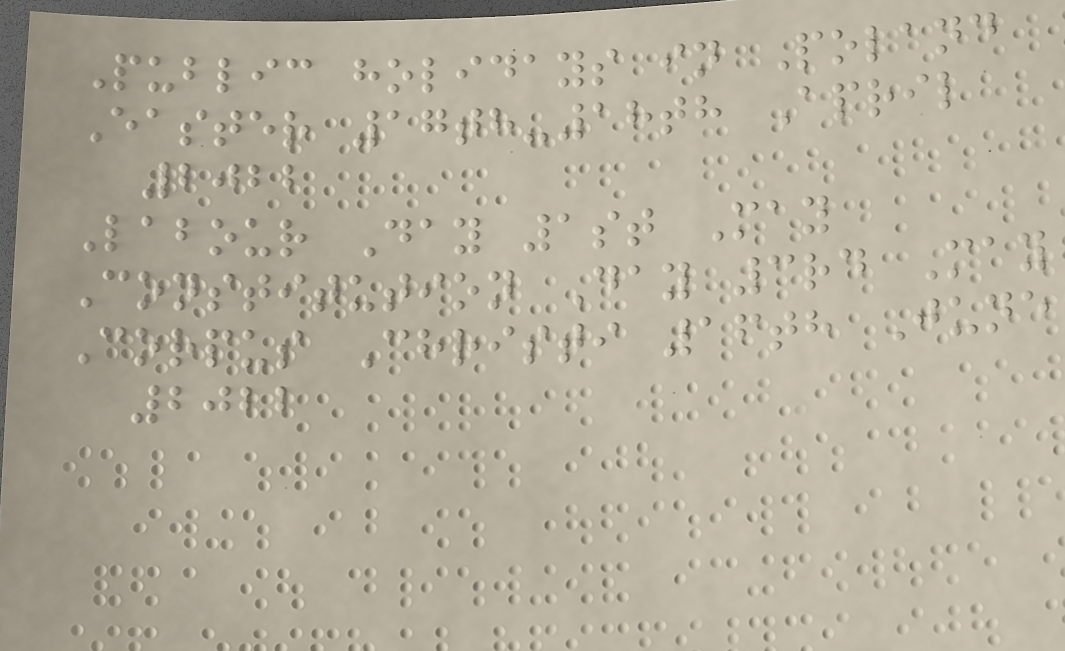Public holidays in Poland
Easter 17th-18th April
2022
Labour Day 1st May
Constitution Day 3rd May
Corpus Christi 16th June
2022
